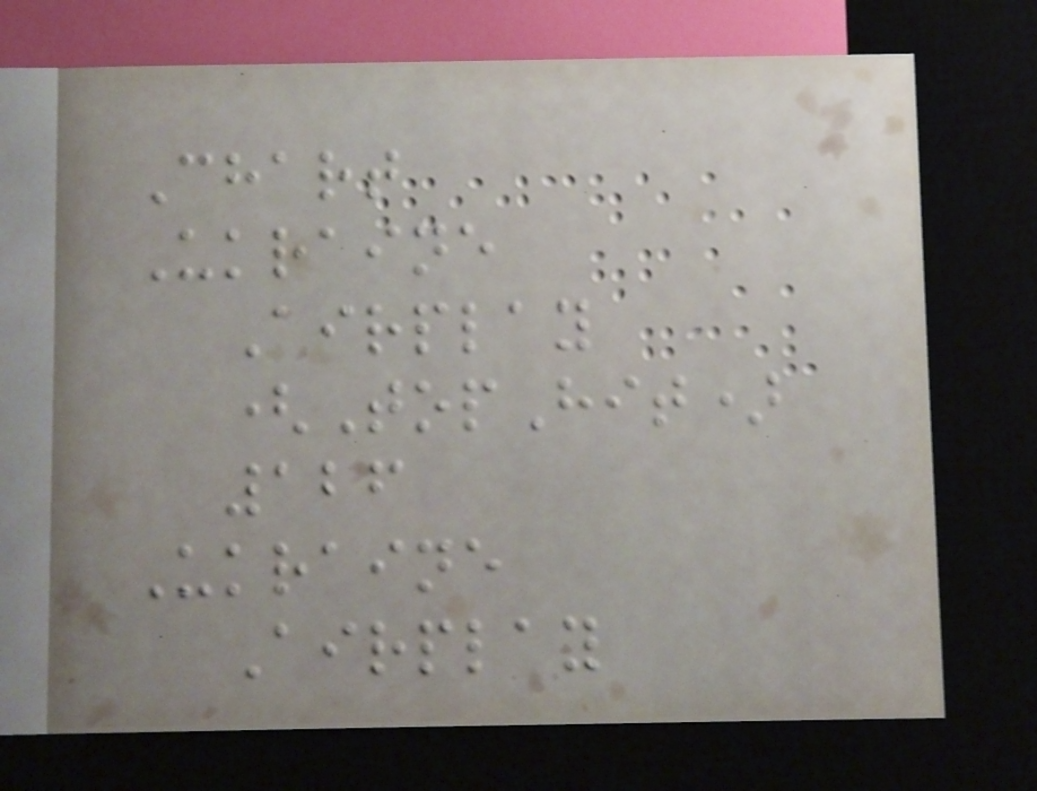Chart
Ukraine
Airplay
(TopHit)
126
Ukraine
Airplay
